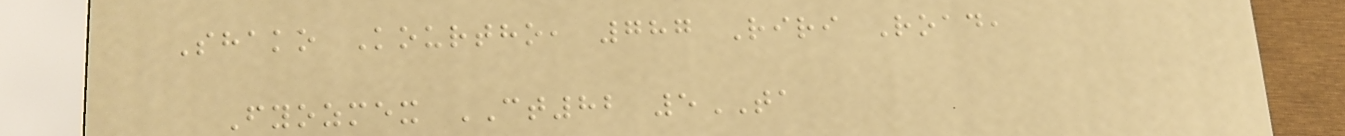Shako Kourtho, 787 Riri Road,
Fyozmex CT82 5TA
